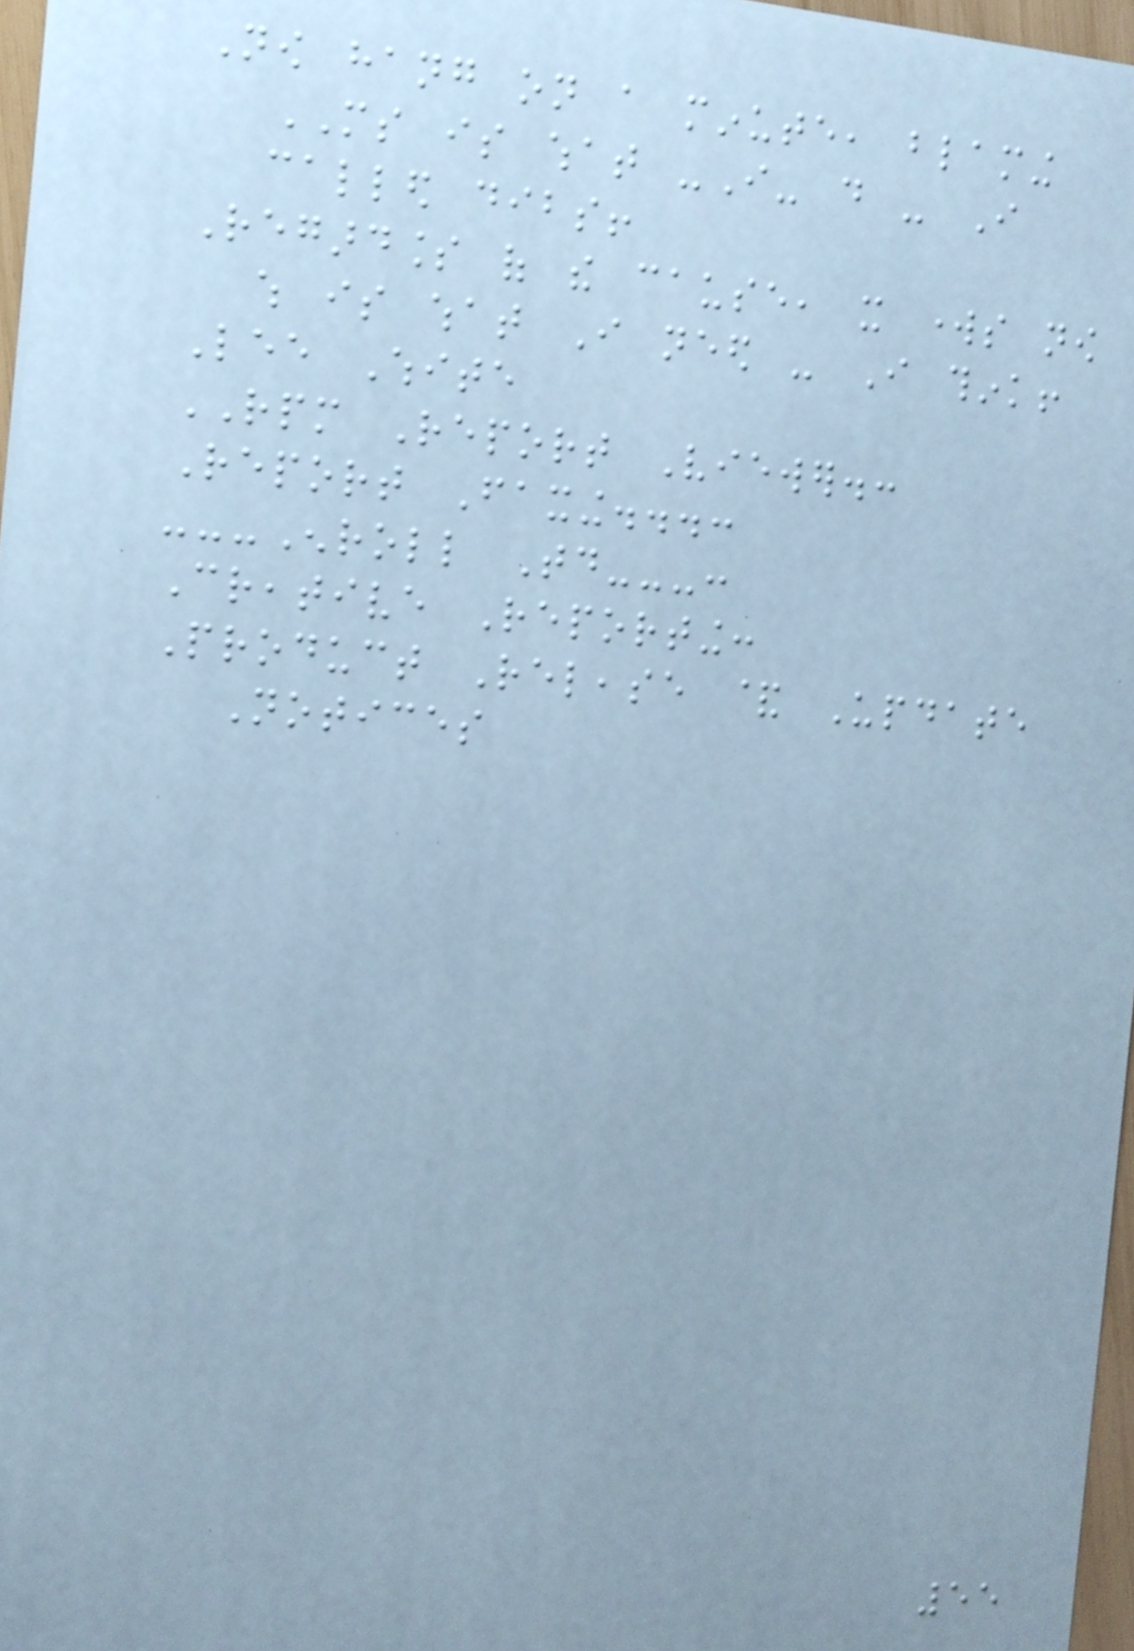Now hang on a minute, blaming
MS is what -I- do - I
called dibs!
Regardless of the cause, it works now
which is what I need - I think!
Lee White
RPM Report Viewer.:
Report Faxing...:
---Enroll Today---:
Creative Reporting:
Product Release & Update
Notices
55
